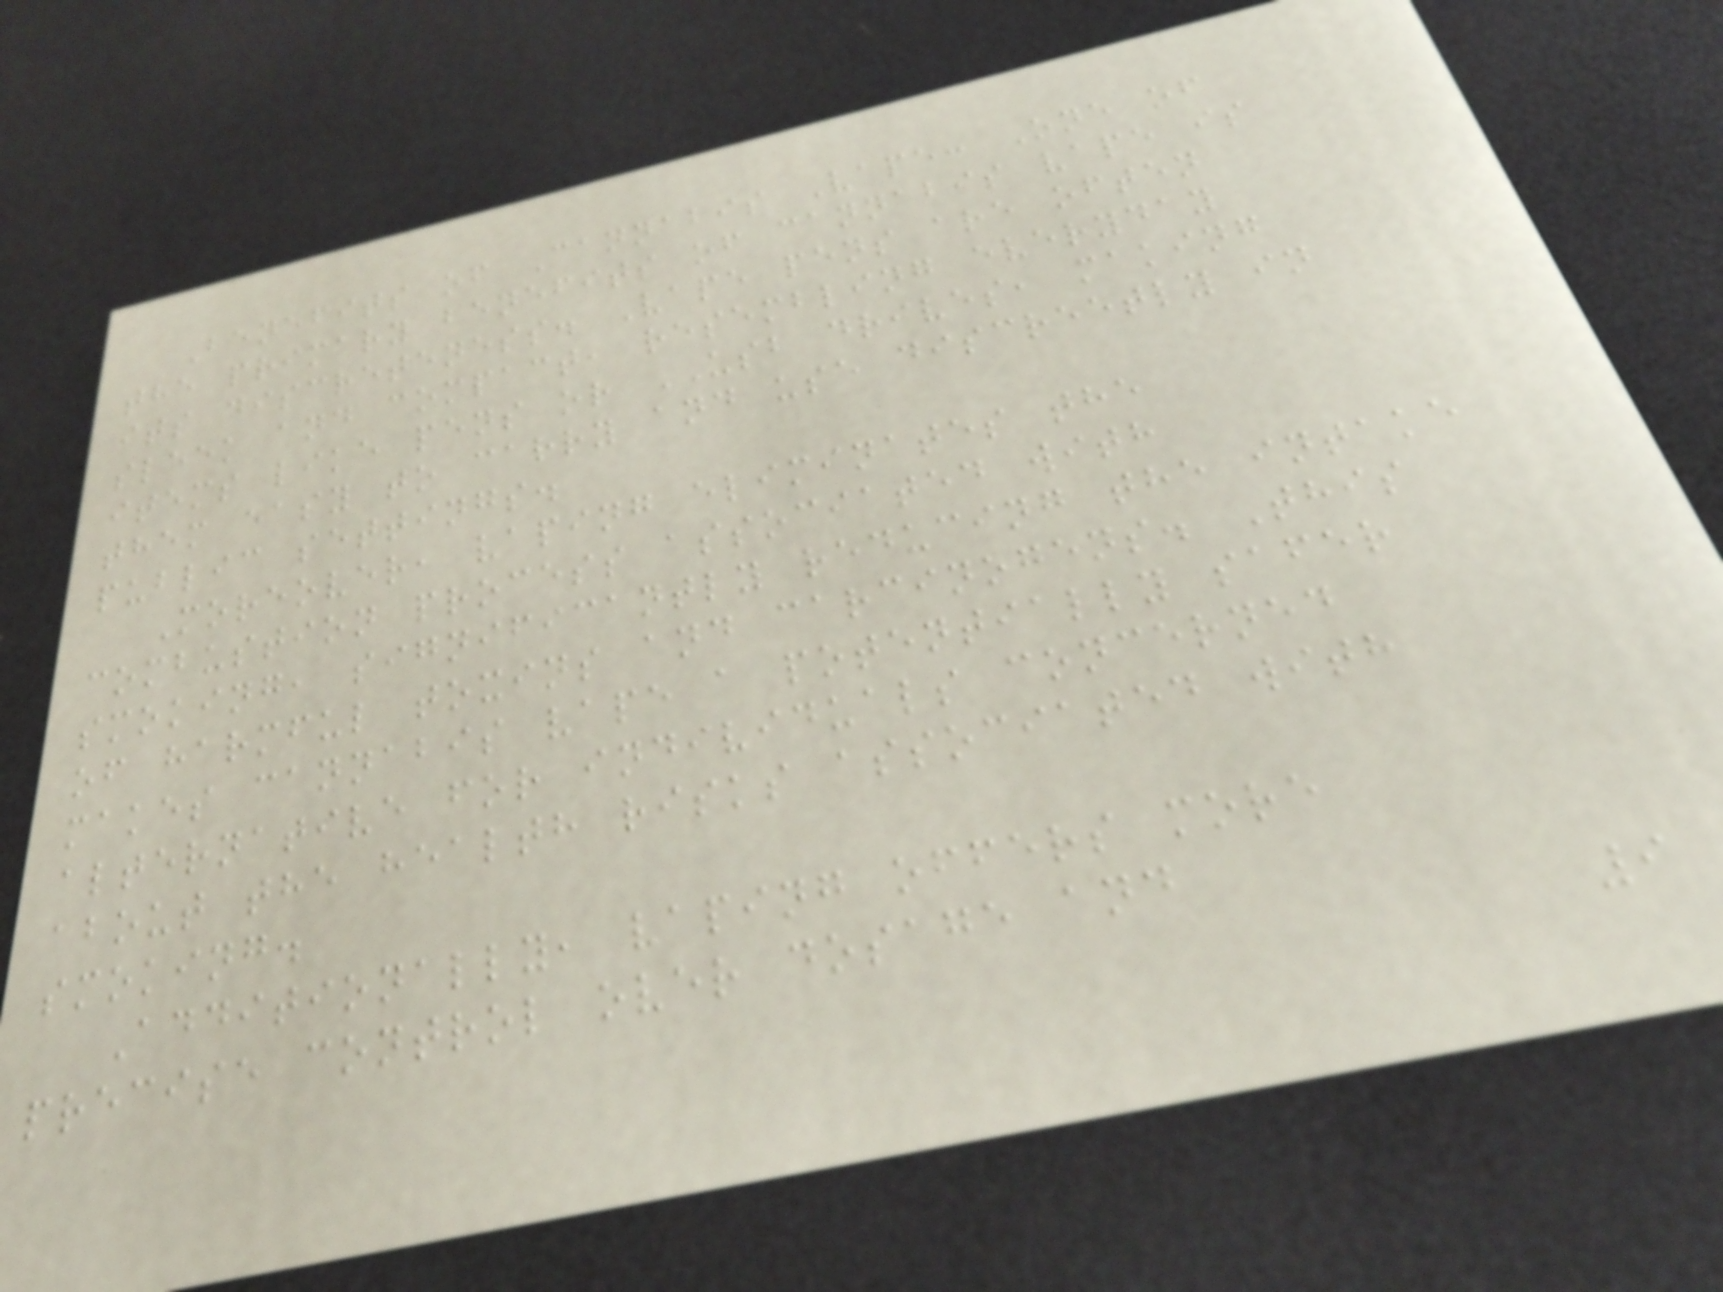Benefits of Cannabis Vape: One of
the primary benefits of cannabis vape is
its discreteness. Vape pens are often
sleek and compact, resembling everyday
items like pens or USB drives, making
them easy to carry and use discreetly in
public settings.
Moreover, vaping eliminates the
combustion process associated with
smoking, significantly reducing the intake
of harmful toxins and carcinogens. This
makes cannabis vape a potentially safer
alternative for individuals concerned
about the health risks associated with
smoking.
Additionally, vaping offers more
precise control over dosage and
9
